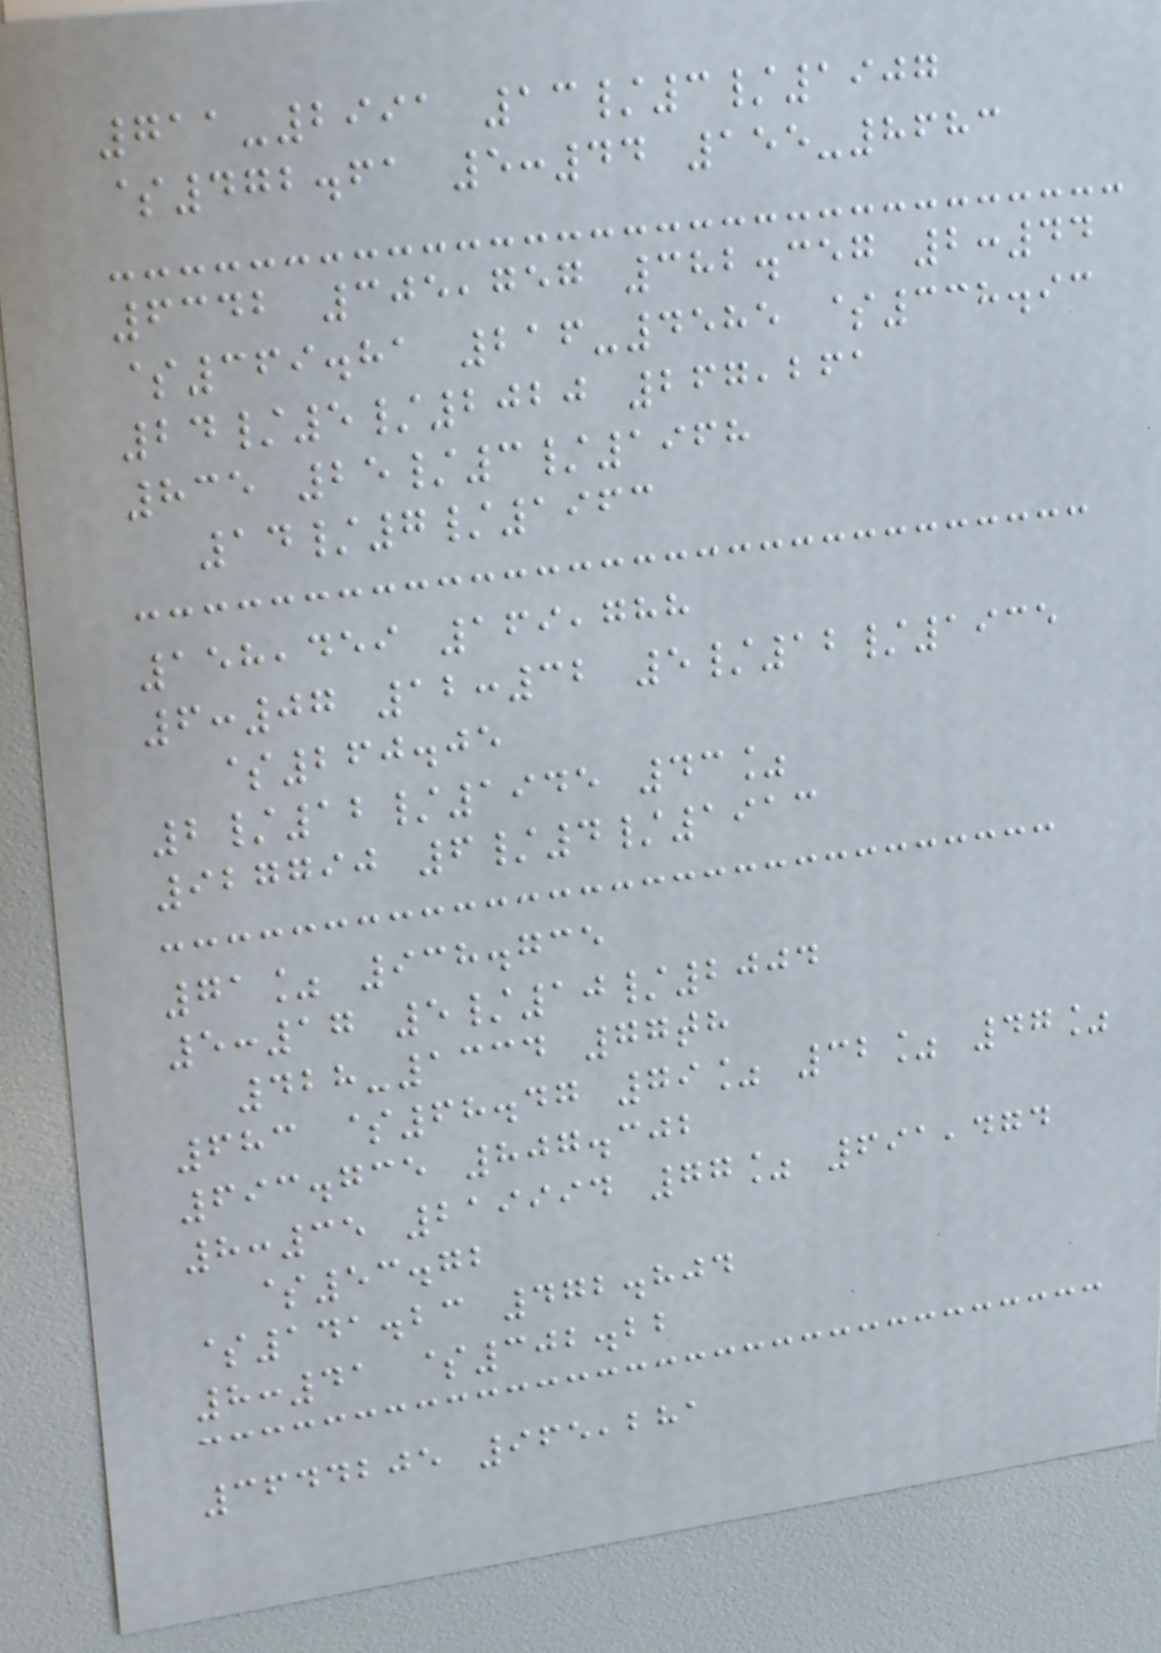711-2991 13/3/1907
$472.61 5:44 155-8683
6342 305,757 382.357 2:44
$369.81 216-4585 $338.93
24/5/2020 267,261
835 25/3/1968
14/7/1963
158,459 169,788
6:07 12:32 5/12/1935
$260.05
2/12/1945 43%
927790 6/4/1913
71% 938.735
5:17 5/10/2004
428-1334 77th
683 $68.47 79% 32% 47%
693.735 807.302
8:35 219994 77% 691,474
$53.72
$141.23 472.804
8:41 $302.22
3644205 965,281
